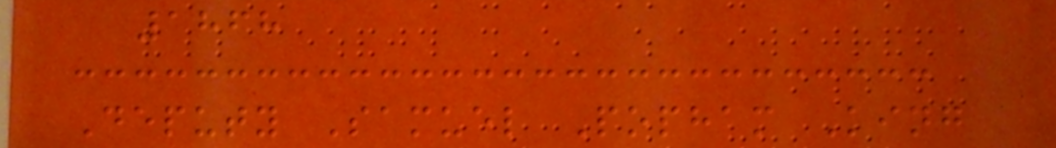1868
Deputy Samuel Popham King
